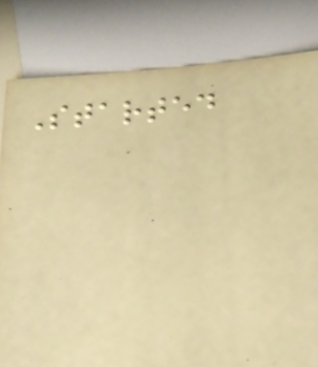Started
